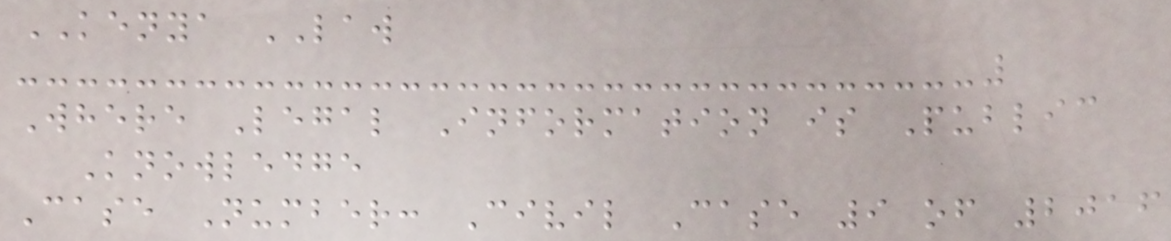KENYA LAW
Where Legal Information is Public
Knowledge
Case Number: Civil Case 9 of 2016
